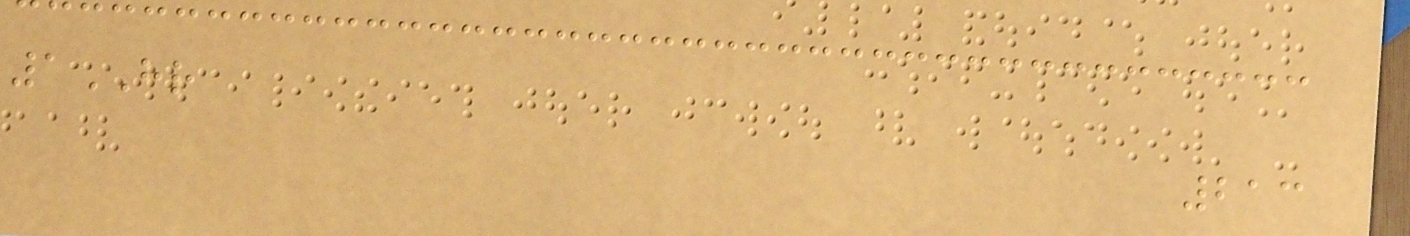1HR
213
